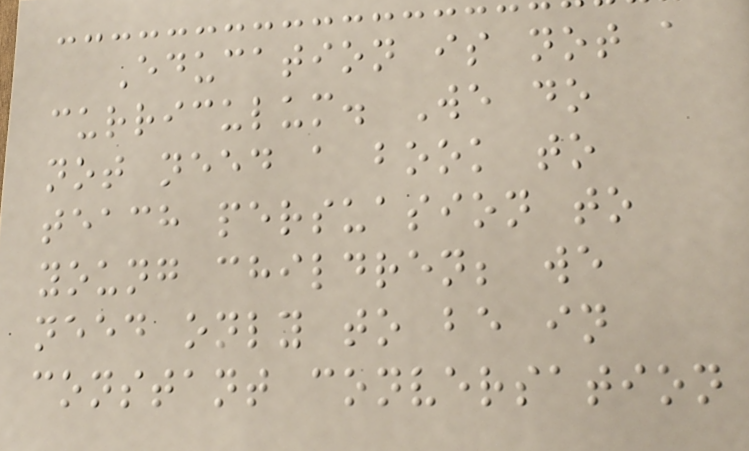Education is not a
curriculum. We do
not need a book to
teach persuasion to
young children; we
need only to be in
constant conversation
